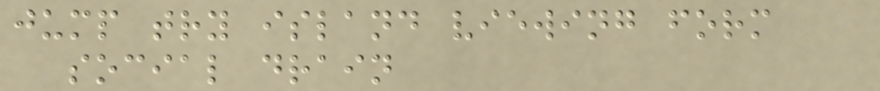jump try island viewing form
social drain
